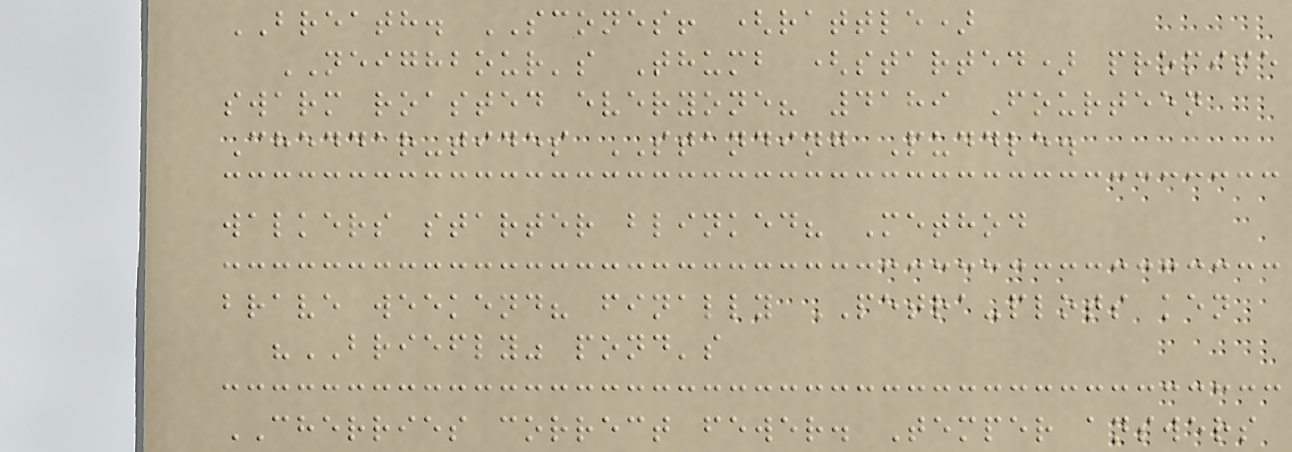BREATH. SCONES! (rattle)
NEIGHBOUR's Thumb (started) promise
swarm roasted everyone? 4189 Fourteen
Cheddar-tides STANDING Puddle.
walkers starter blinked? Method
brave weekend? finally PETRA-plots ken
"BRIEFLY" pond's
CHERRIES correct fewer. Temper answers
